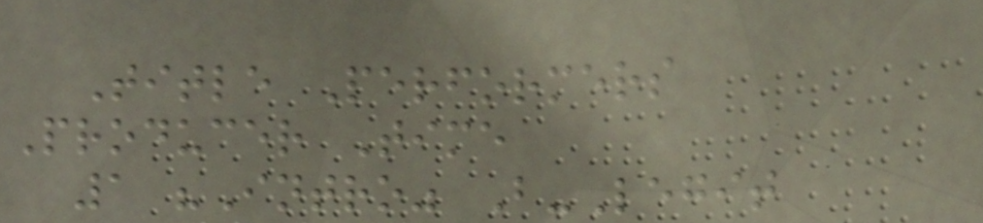Title Performers
Producer Time
1 "Intro" B-Legit
